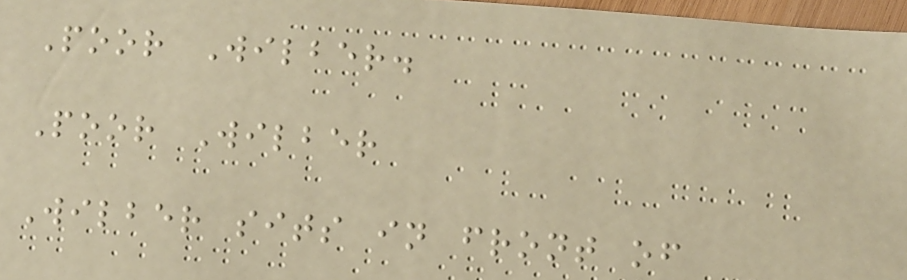Poor Wilber.
Poor Wilber
Wilber sits in front of
